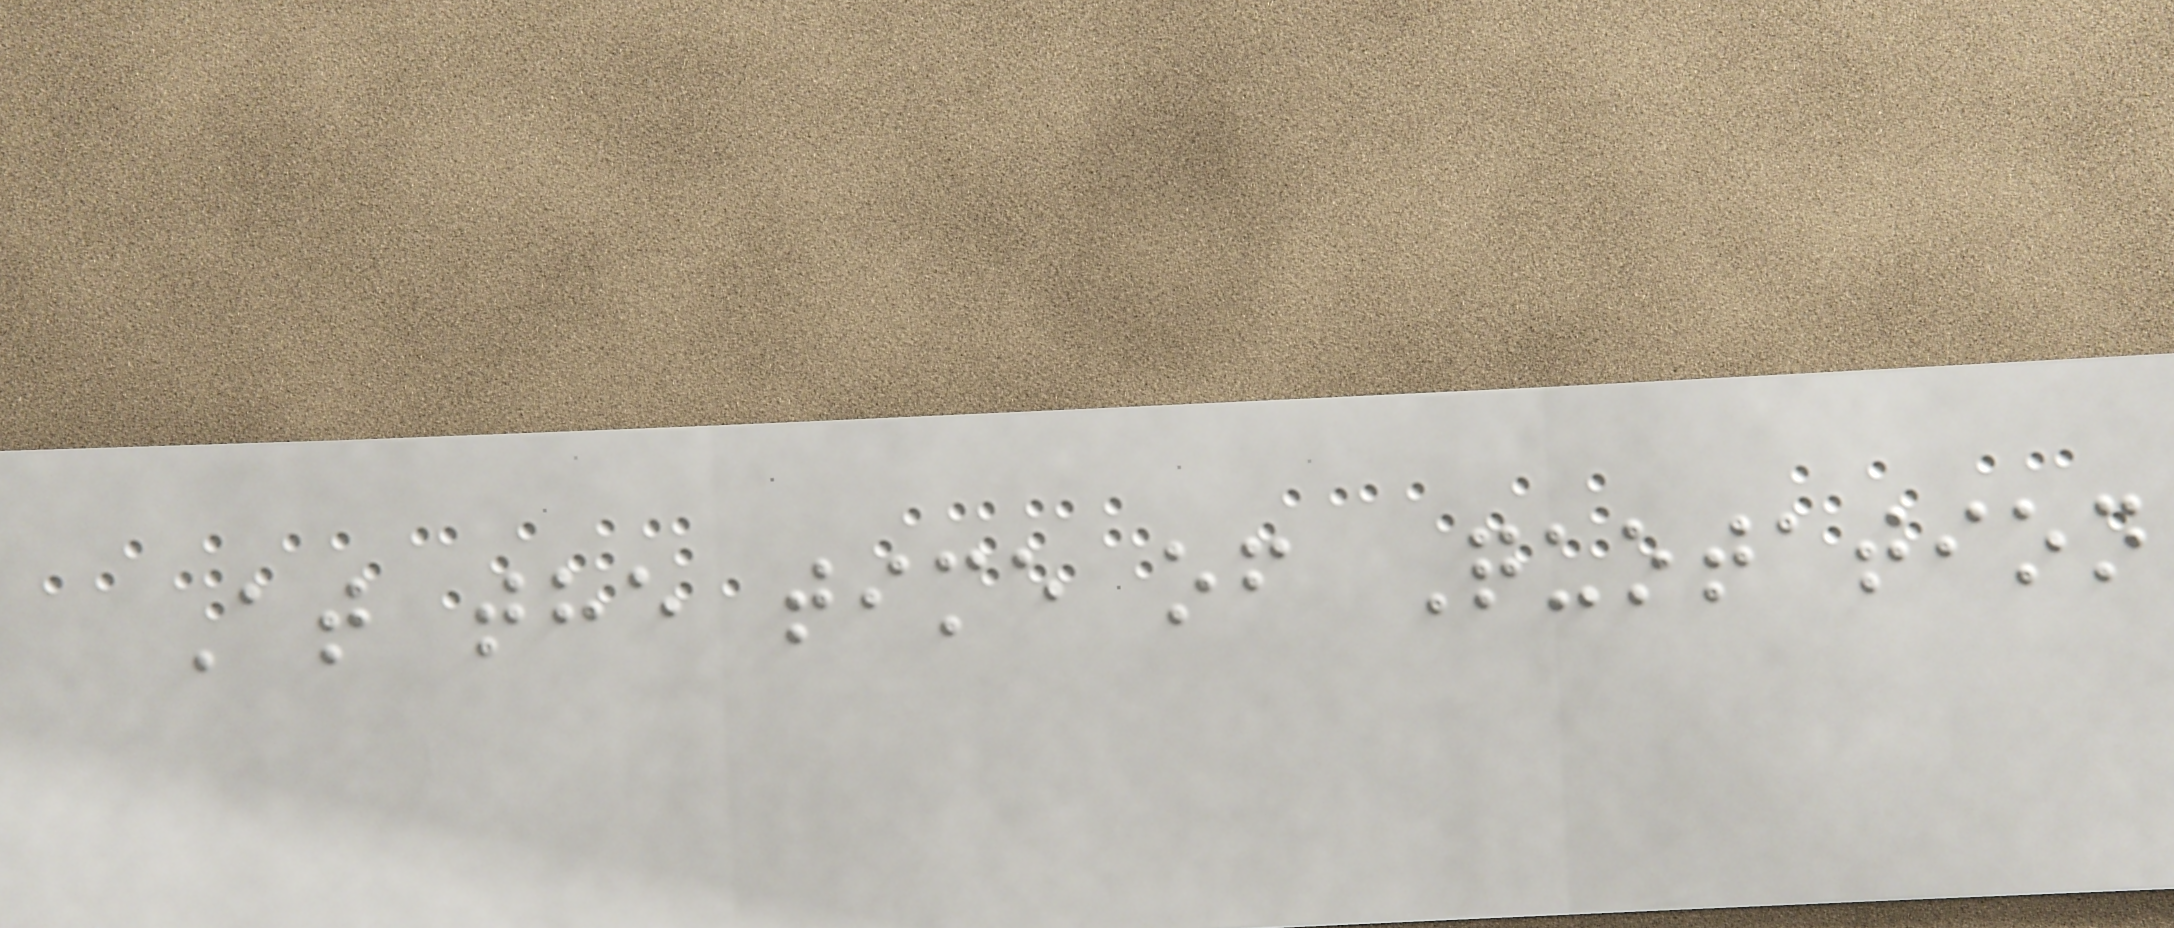At the time of Quotation
